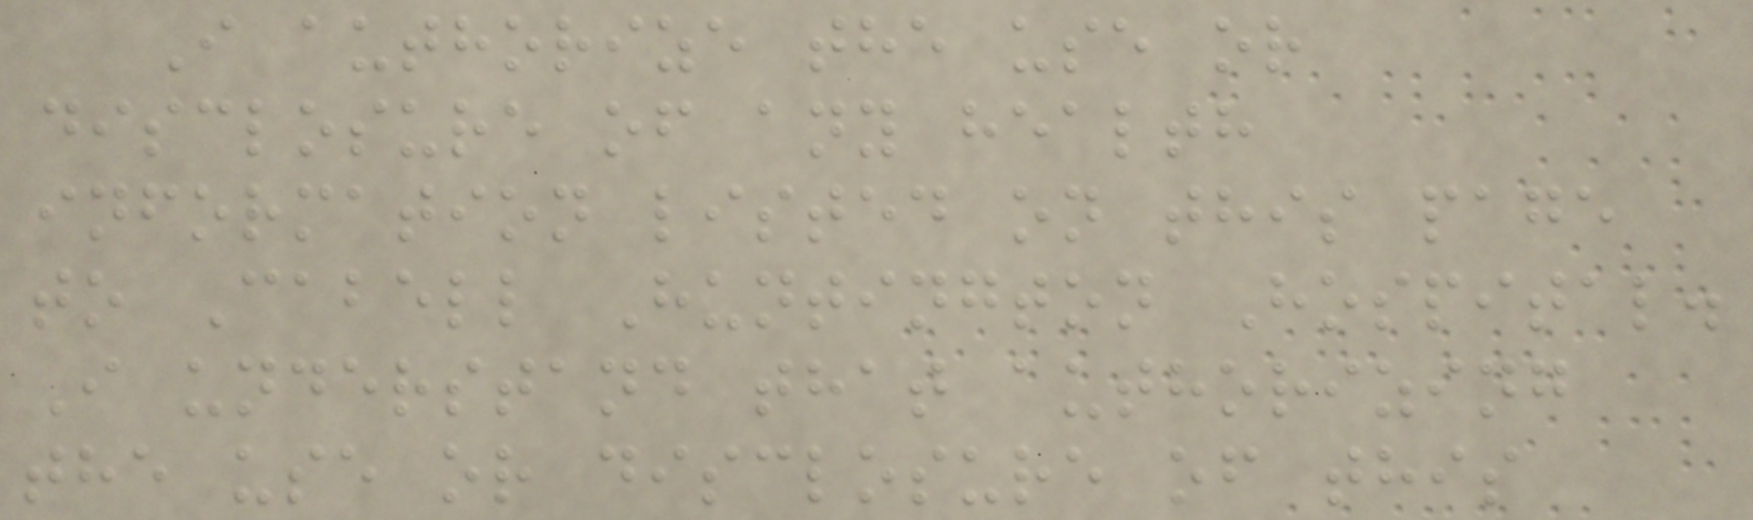I authorize the use or
disclosure of any health
information listed on this page
to Cabell Huntington Hospital.
I understand that authorizing
the use or disclosure of this
